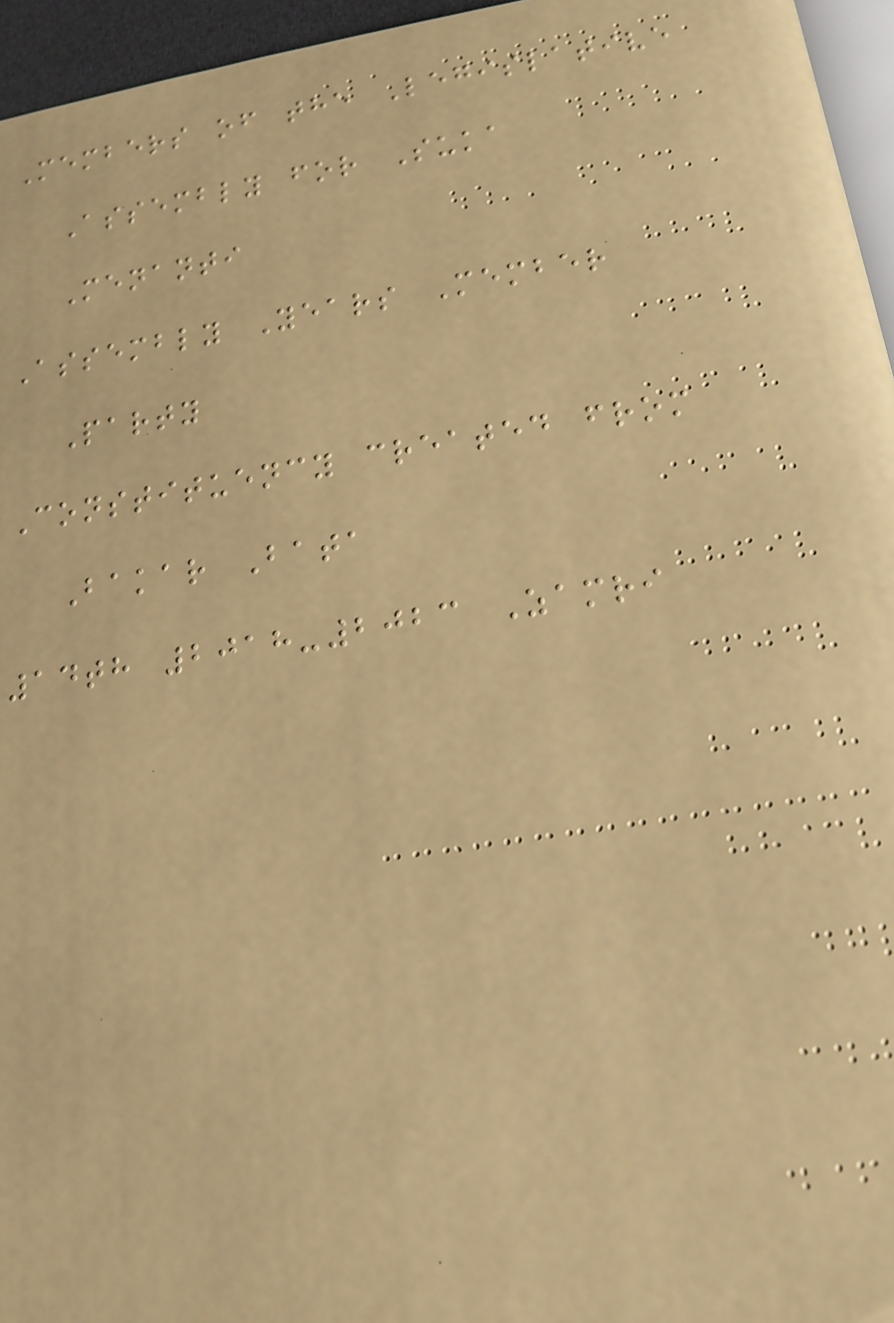Members of the Legislative
Assembly for Suka
Menanti
Assembly Years Member
Party
Constituency created from
Bakar Bata
14th 2018-2023 Zamri
